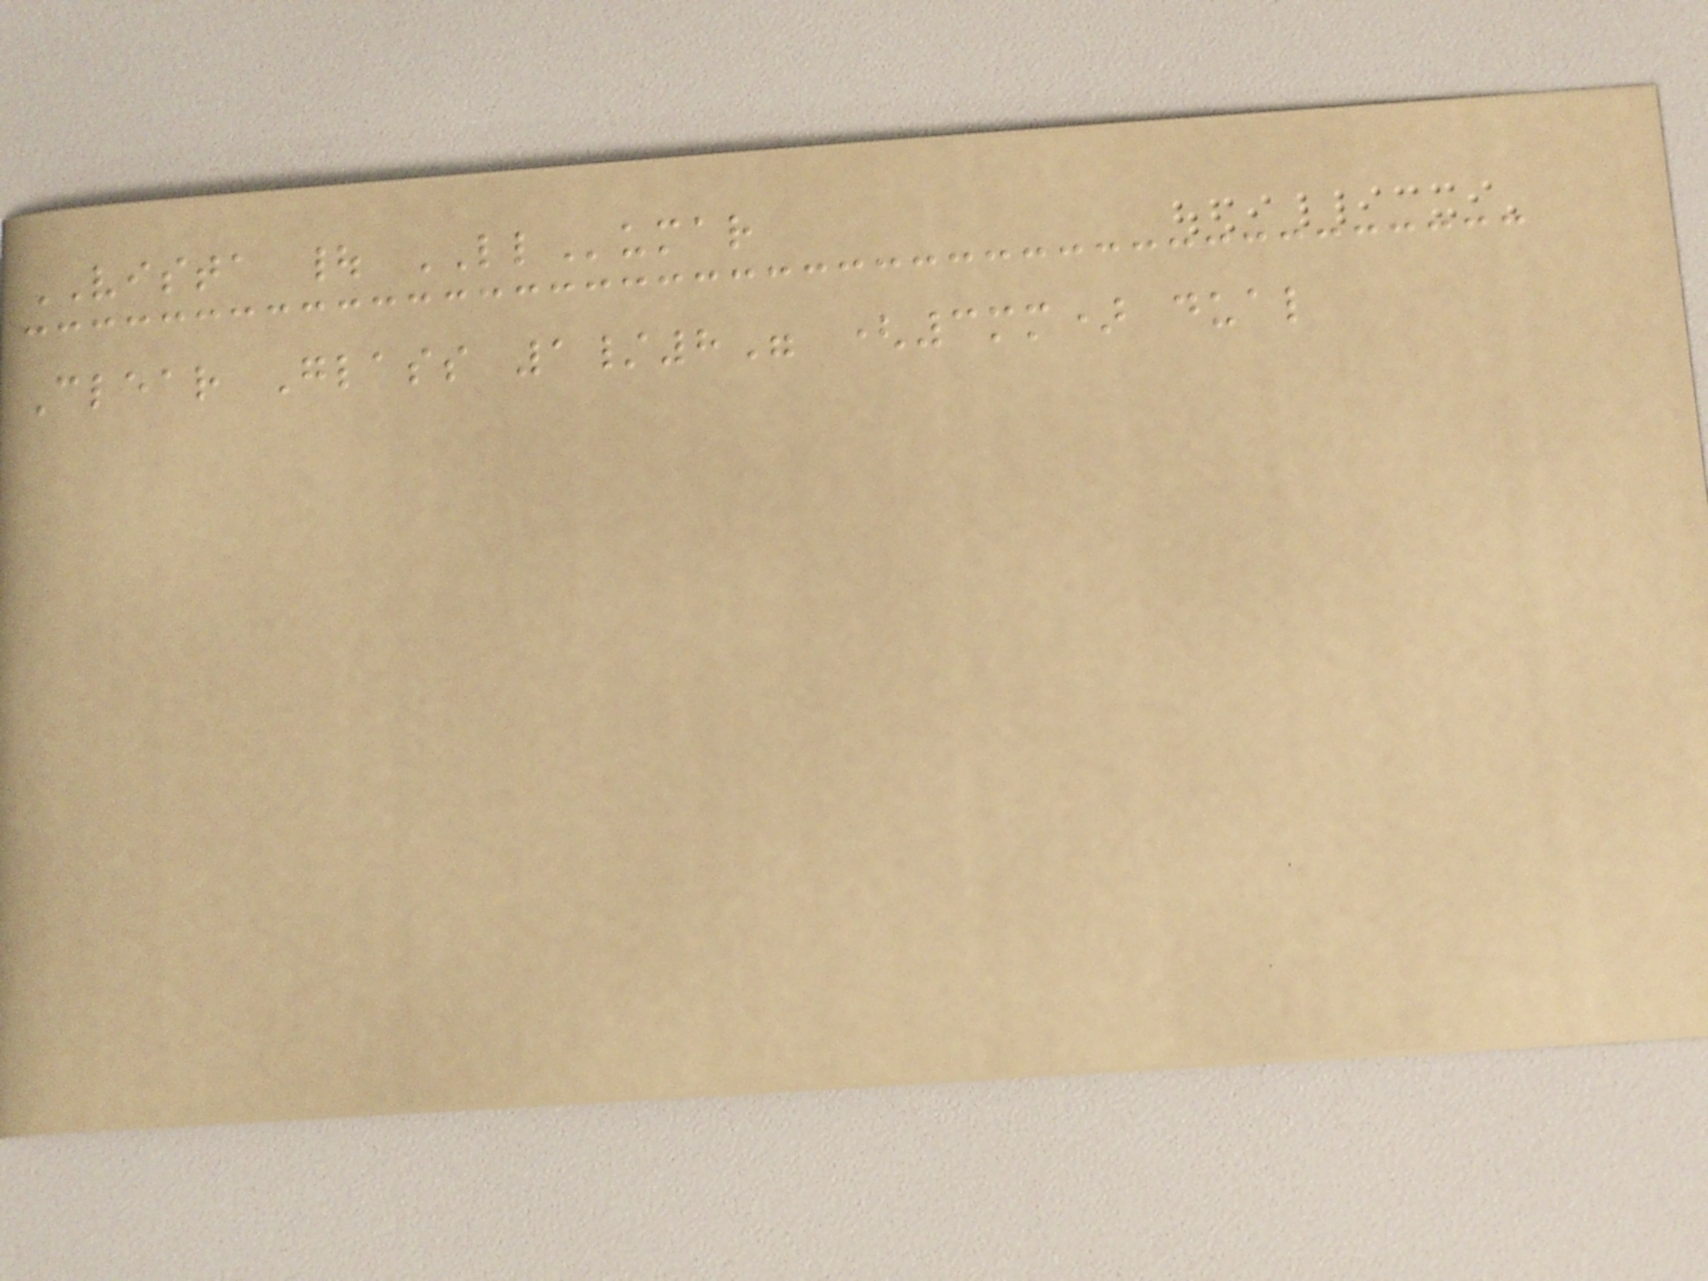VISTA | LLumar
Clear Glass 1/8" (3mm) dual
